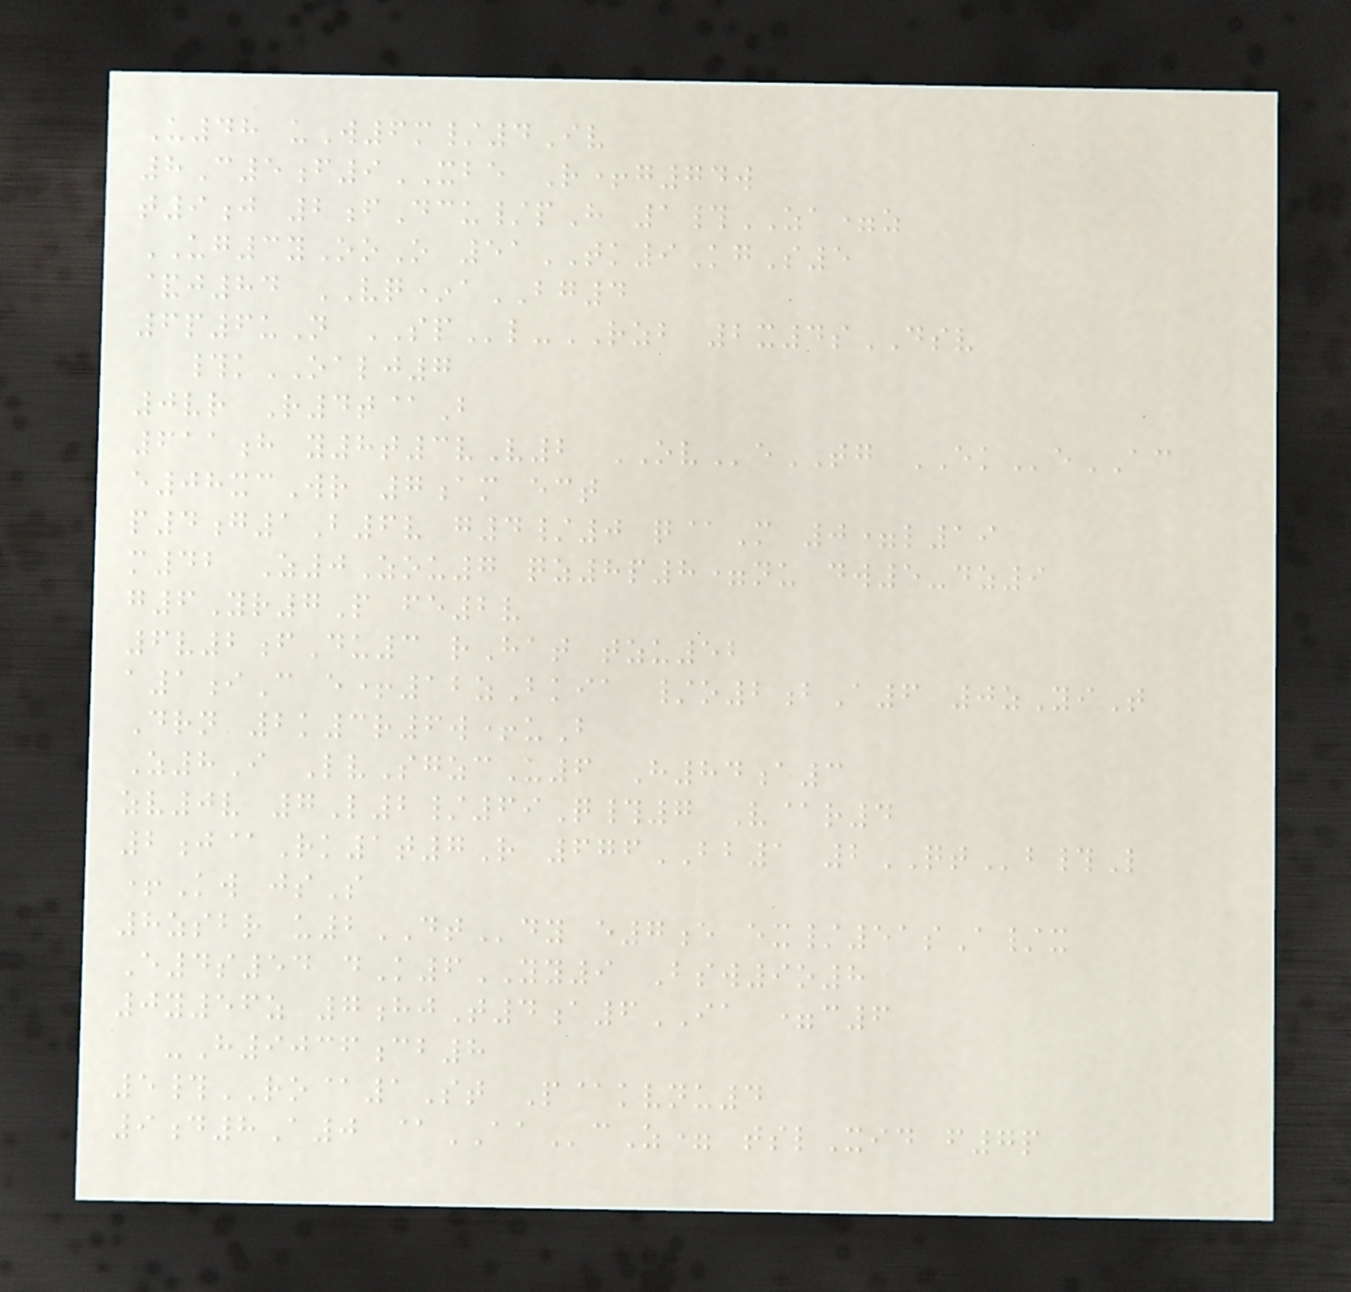U48 uW6m/4Iv
8C5f9XBE R+g74w
t9j 2fDcu/pH 1#ZA=z
UG3yOoO 51TK9KgS5
&j84 VQ*aBG4
6p6uN SPl-RZB 2x4sDSV
#kOALJ7
0vr R4t@B
611h y8t3vV2 OVeTG EKeAC
e08xcWr 7am ect
p4g1B6v g4/0 q@M 0=l19
m42 Z0Zou7 qz8p8=nu dw5-dz9
g6Yr7P fe2v
6v2fDu3 rHat tzu52
a1iC e+12zBkia /o2bA6 0zYiT
Drn 2k3r6w+uB
Z8I LvSgzcU6 H84a3
zv0v 7L2/69Q#7 V@r4
2j@Rk1t7R 676BB1 2QTb#L
+Kw jsS
8zsbr u2DTdy e7e ex/51sA/x
E4s54 dK6YY9 Bsw9o8
0y56z 7hjT4a6IA =c6
-H9036cb8
5#RO@1St P@kvnu4
9d8A0 @AAcZ= tslXid f7p
